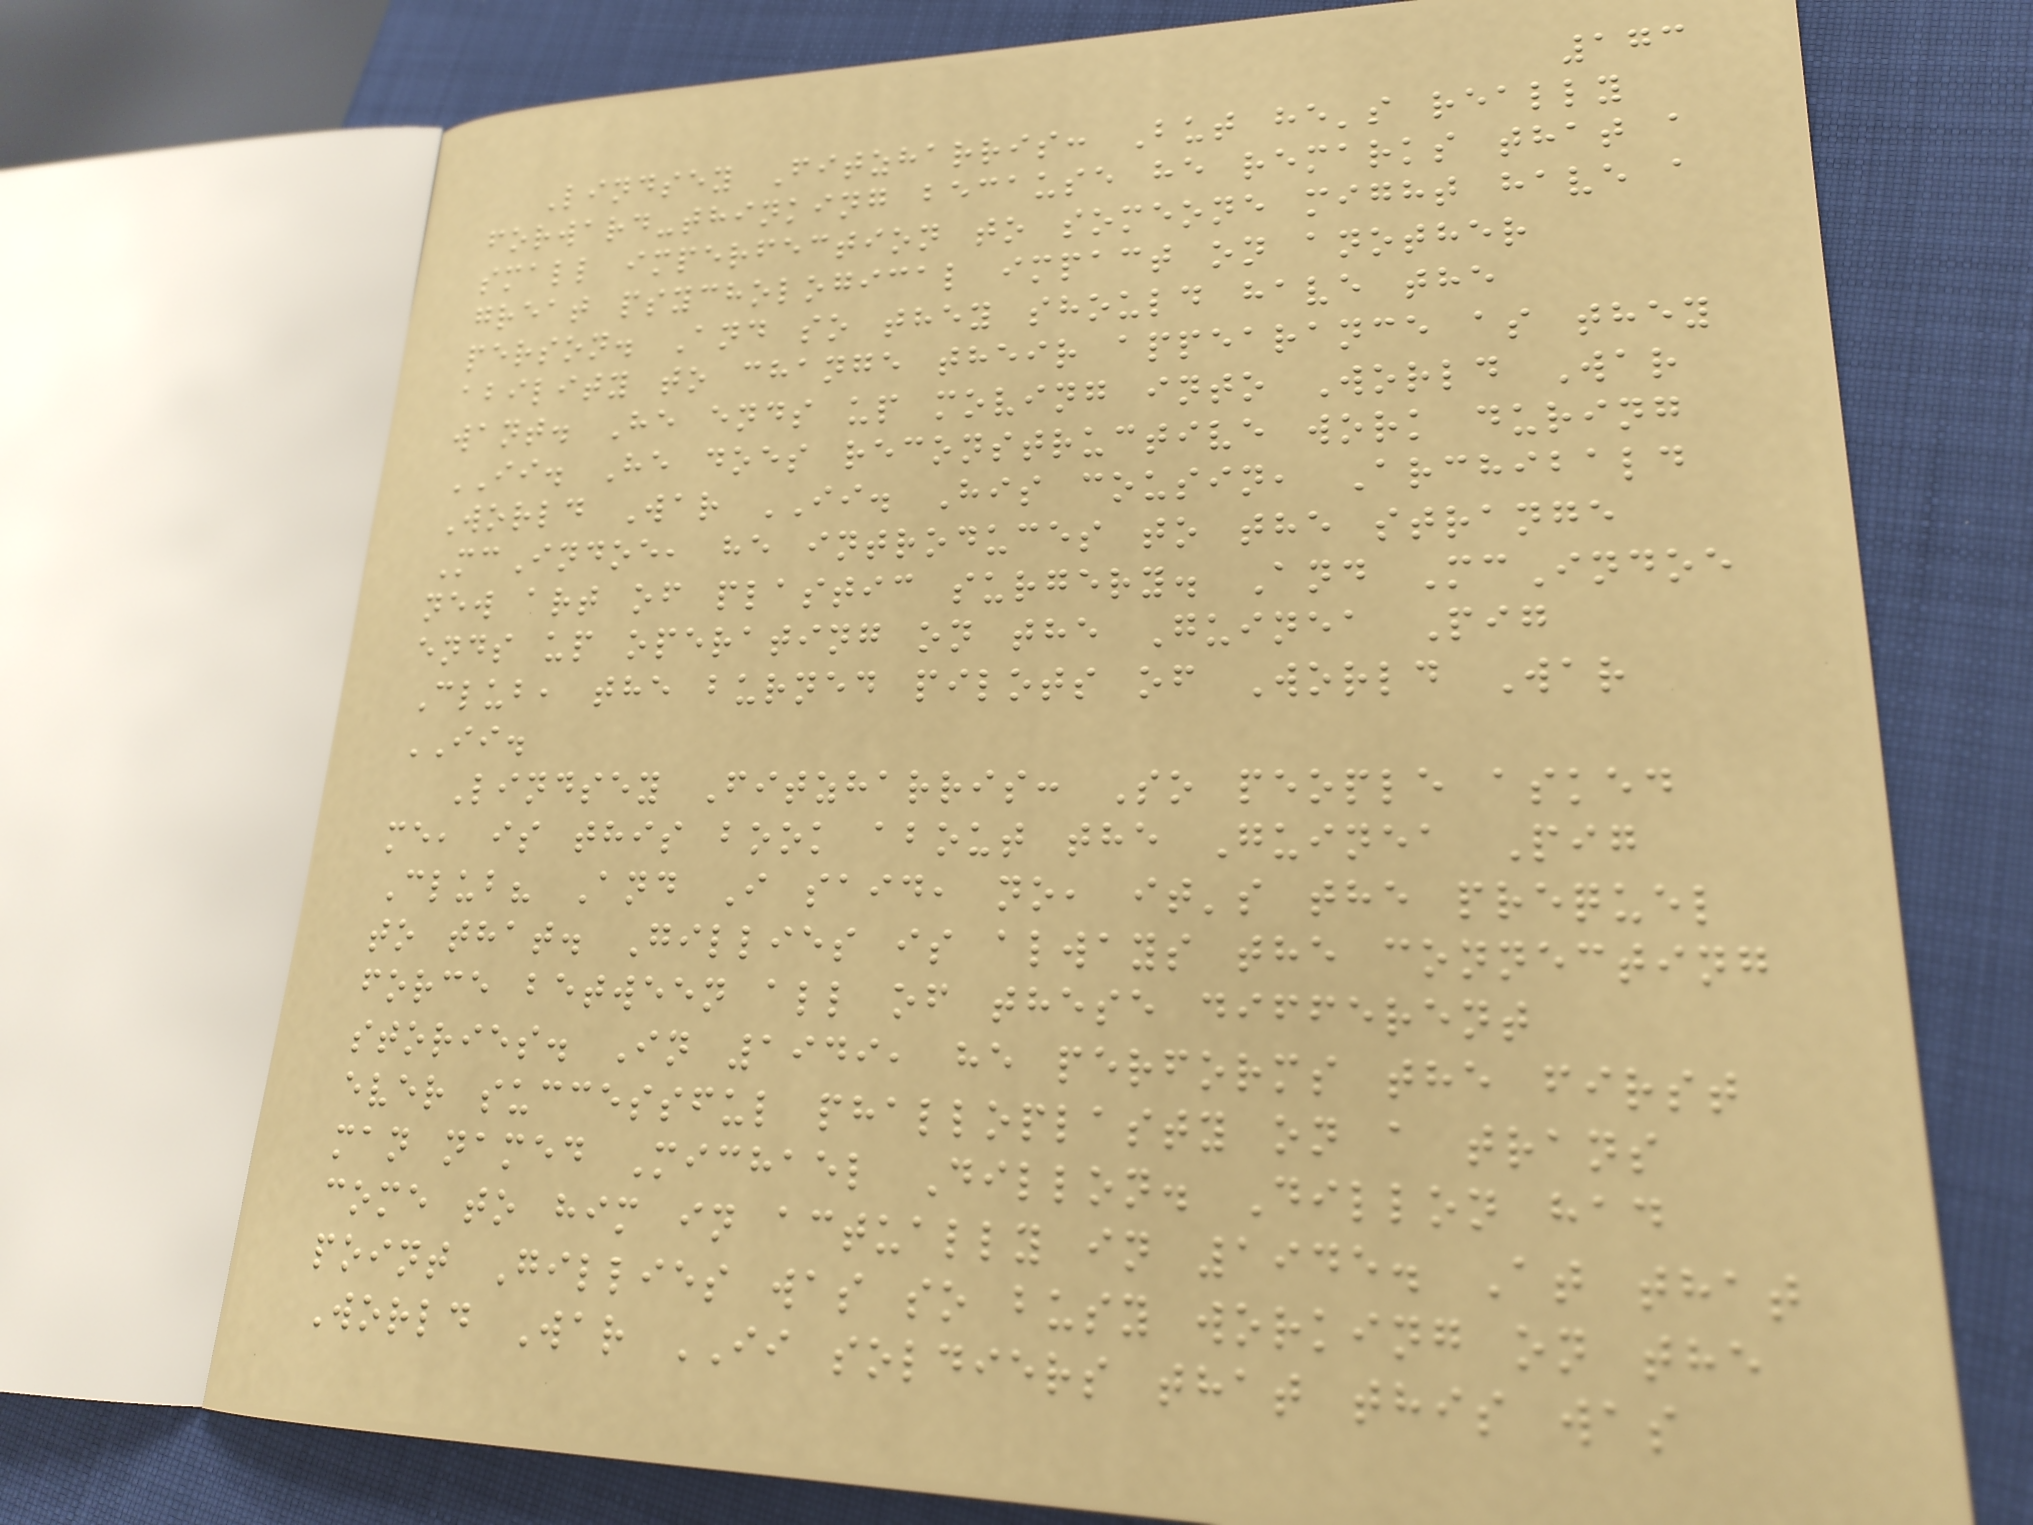173
Lindsey Fitzharris: But he's really
forward-thinking because he remarks that a
small imperfection to someone might have a
great psychological impact on another
person. And so they should have the
ability to change their appearance as they
want. He ends up moving into World War
II. He does reconstructive work during
World War II. His cousin, Archibald
McIndoe, he introduces to the strange
new art of plastic surgery. And McIndoe
ends up operating on the Guinea Pig
Club, the burned pilots of World War
II.
Lindsey Fitzharris: So people asked
me, is this book about the Guinea Pig
Club? And I said, no, it's the prequel
to that. Gillies is always the connecting
force between all of these different
stories. In 1949, he performs the first
ever successful phalloplasty on a trans
man named Michael Dillon. Dillon had
come to him in actually in 1945. At that
point Gillies was so busy working on the
World War II soldiers that this was
